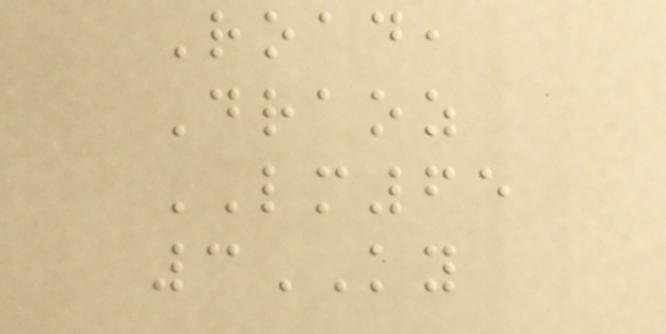Road,
Draoz
LM65
3KY
